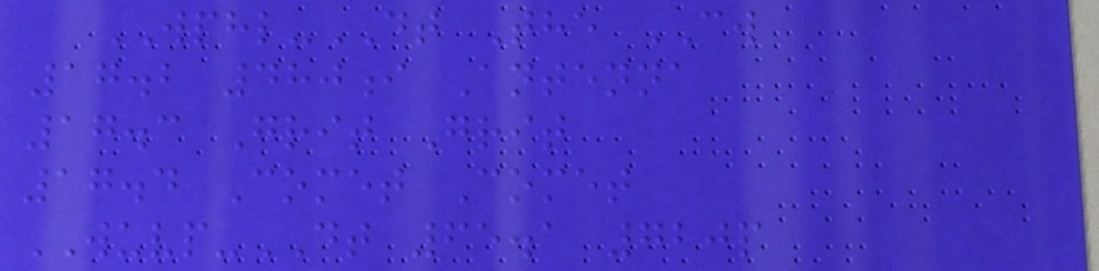WPHL-DT The CW
17.2 480i Antenna
17.3 Grit Grit
17.4 Comet Comet
WUVP-DT 65.1 720p
